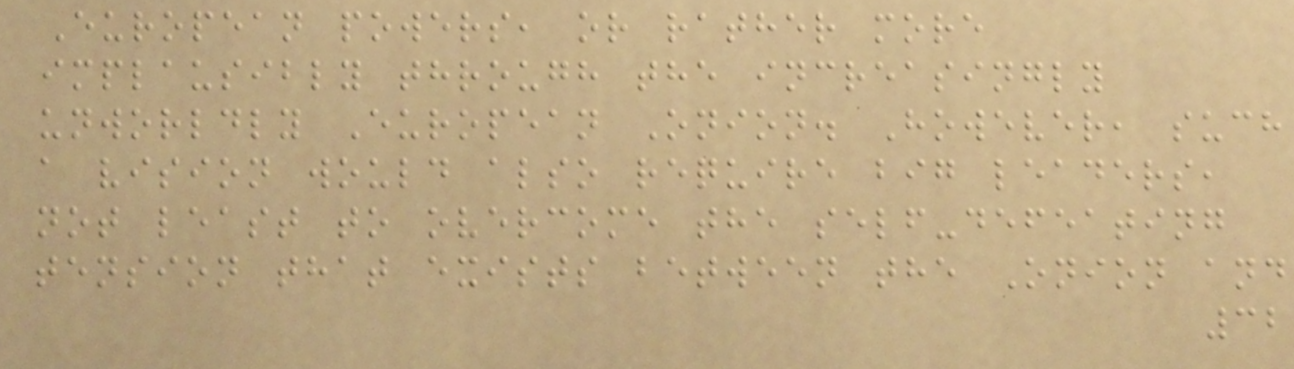European powers, or rather more
implausibly through the increasingly
unworldly European Onion. However, such
a vision would also require big leaders,
not least to overcome the self-defeating
tension that exists between the Onion and
32
